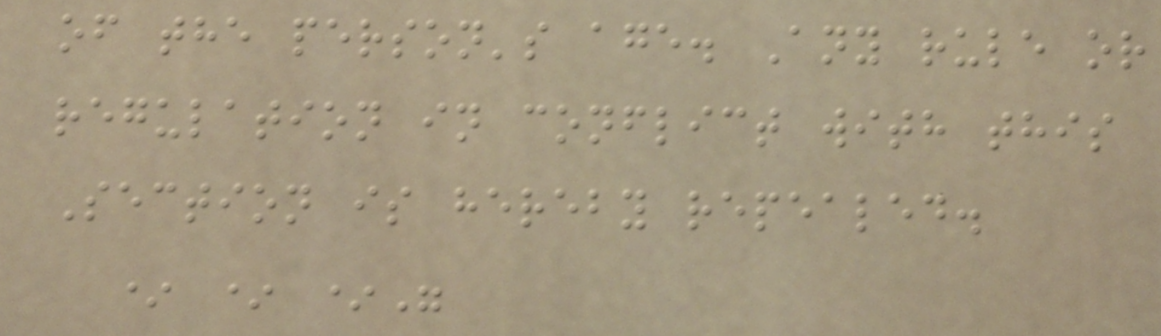of the person's age. Any rule or
regulation in conflict with this
Section is hereby repealed.
* * *"
